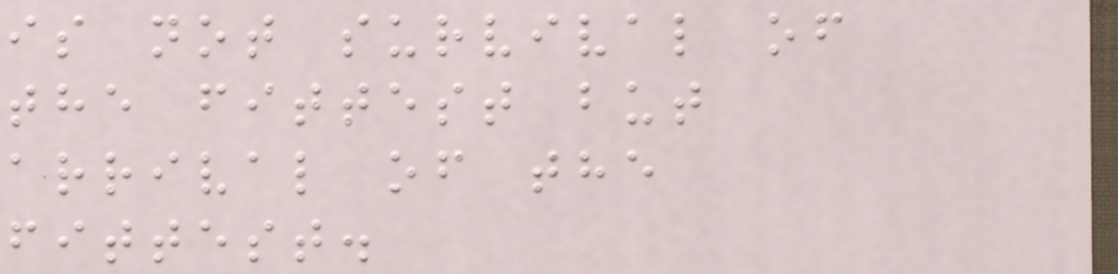is not survival of
the fittest but
arrival of the
fittest.
